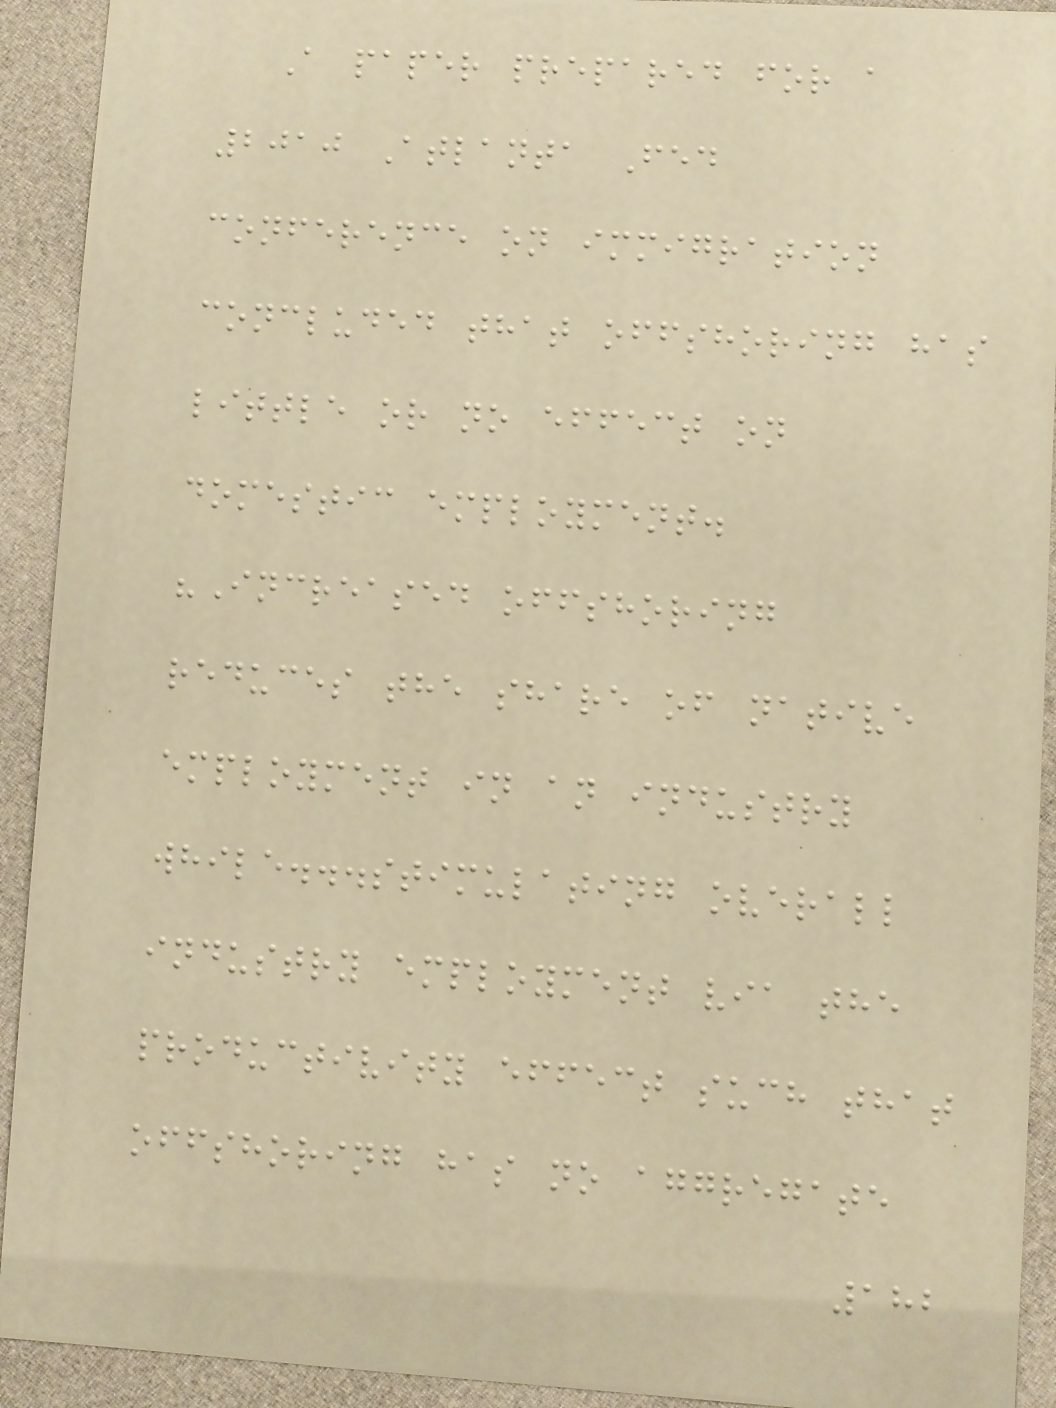A paper prepared for a
2010 Atlanta Fed
conference on immigration
concluded that offshoring has
little or no effect on
domestic employment.
"Increased offshoring
reduces the share of native
employment in an industry
while...stimulating overall
industry employment via the
productivity effect such that
offshoring has no aggregate
182
